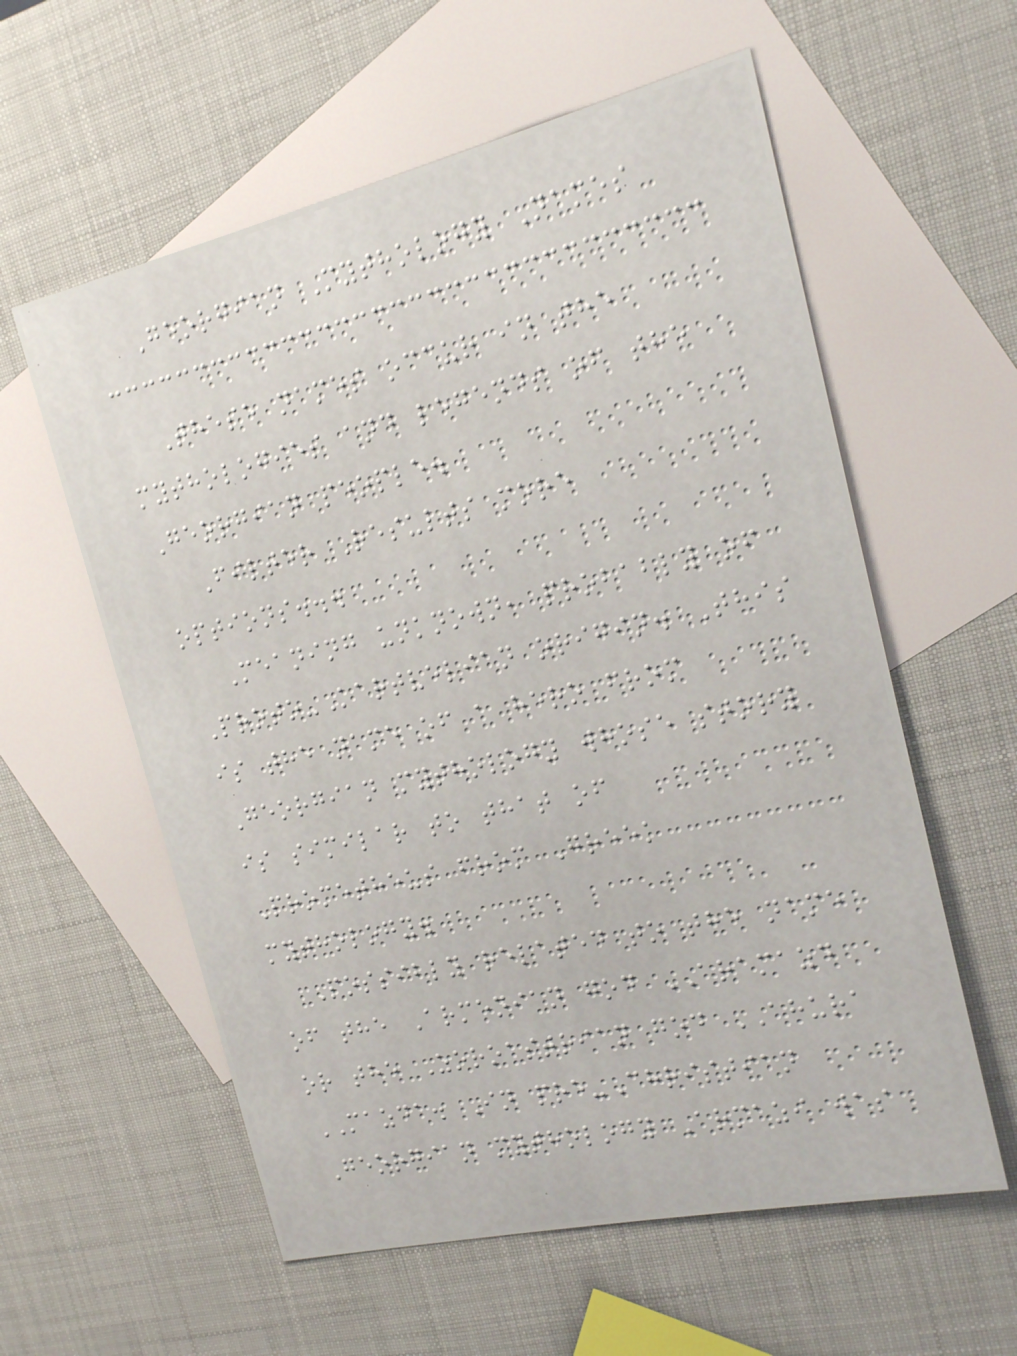Georgian Mythology Names
These names occur in the
mythologies and legends of the
Georgian people.
Filter Results more
options...
Meaning unknown, probably of
Proto-Kartvelian origin. This
is the name of a hero from
Georgian mythology whose story
is similar to that of
Prometheus from Greek
mythology.
Possibly related to the name
of the Armenian god ARAMAZD
or the Zoroastrian god AHURA
MAZDA. In pre-Christian
Georgian mythology Armazi was
